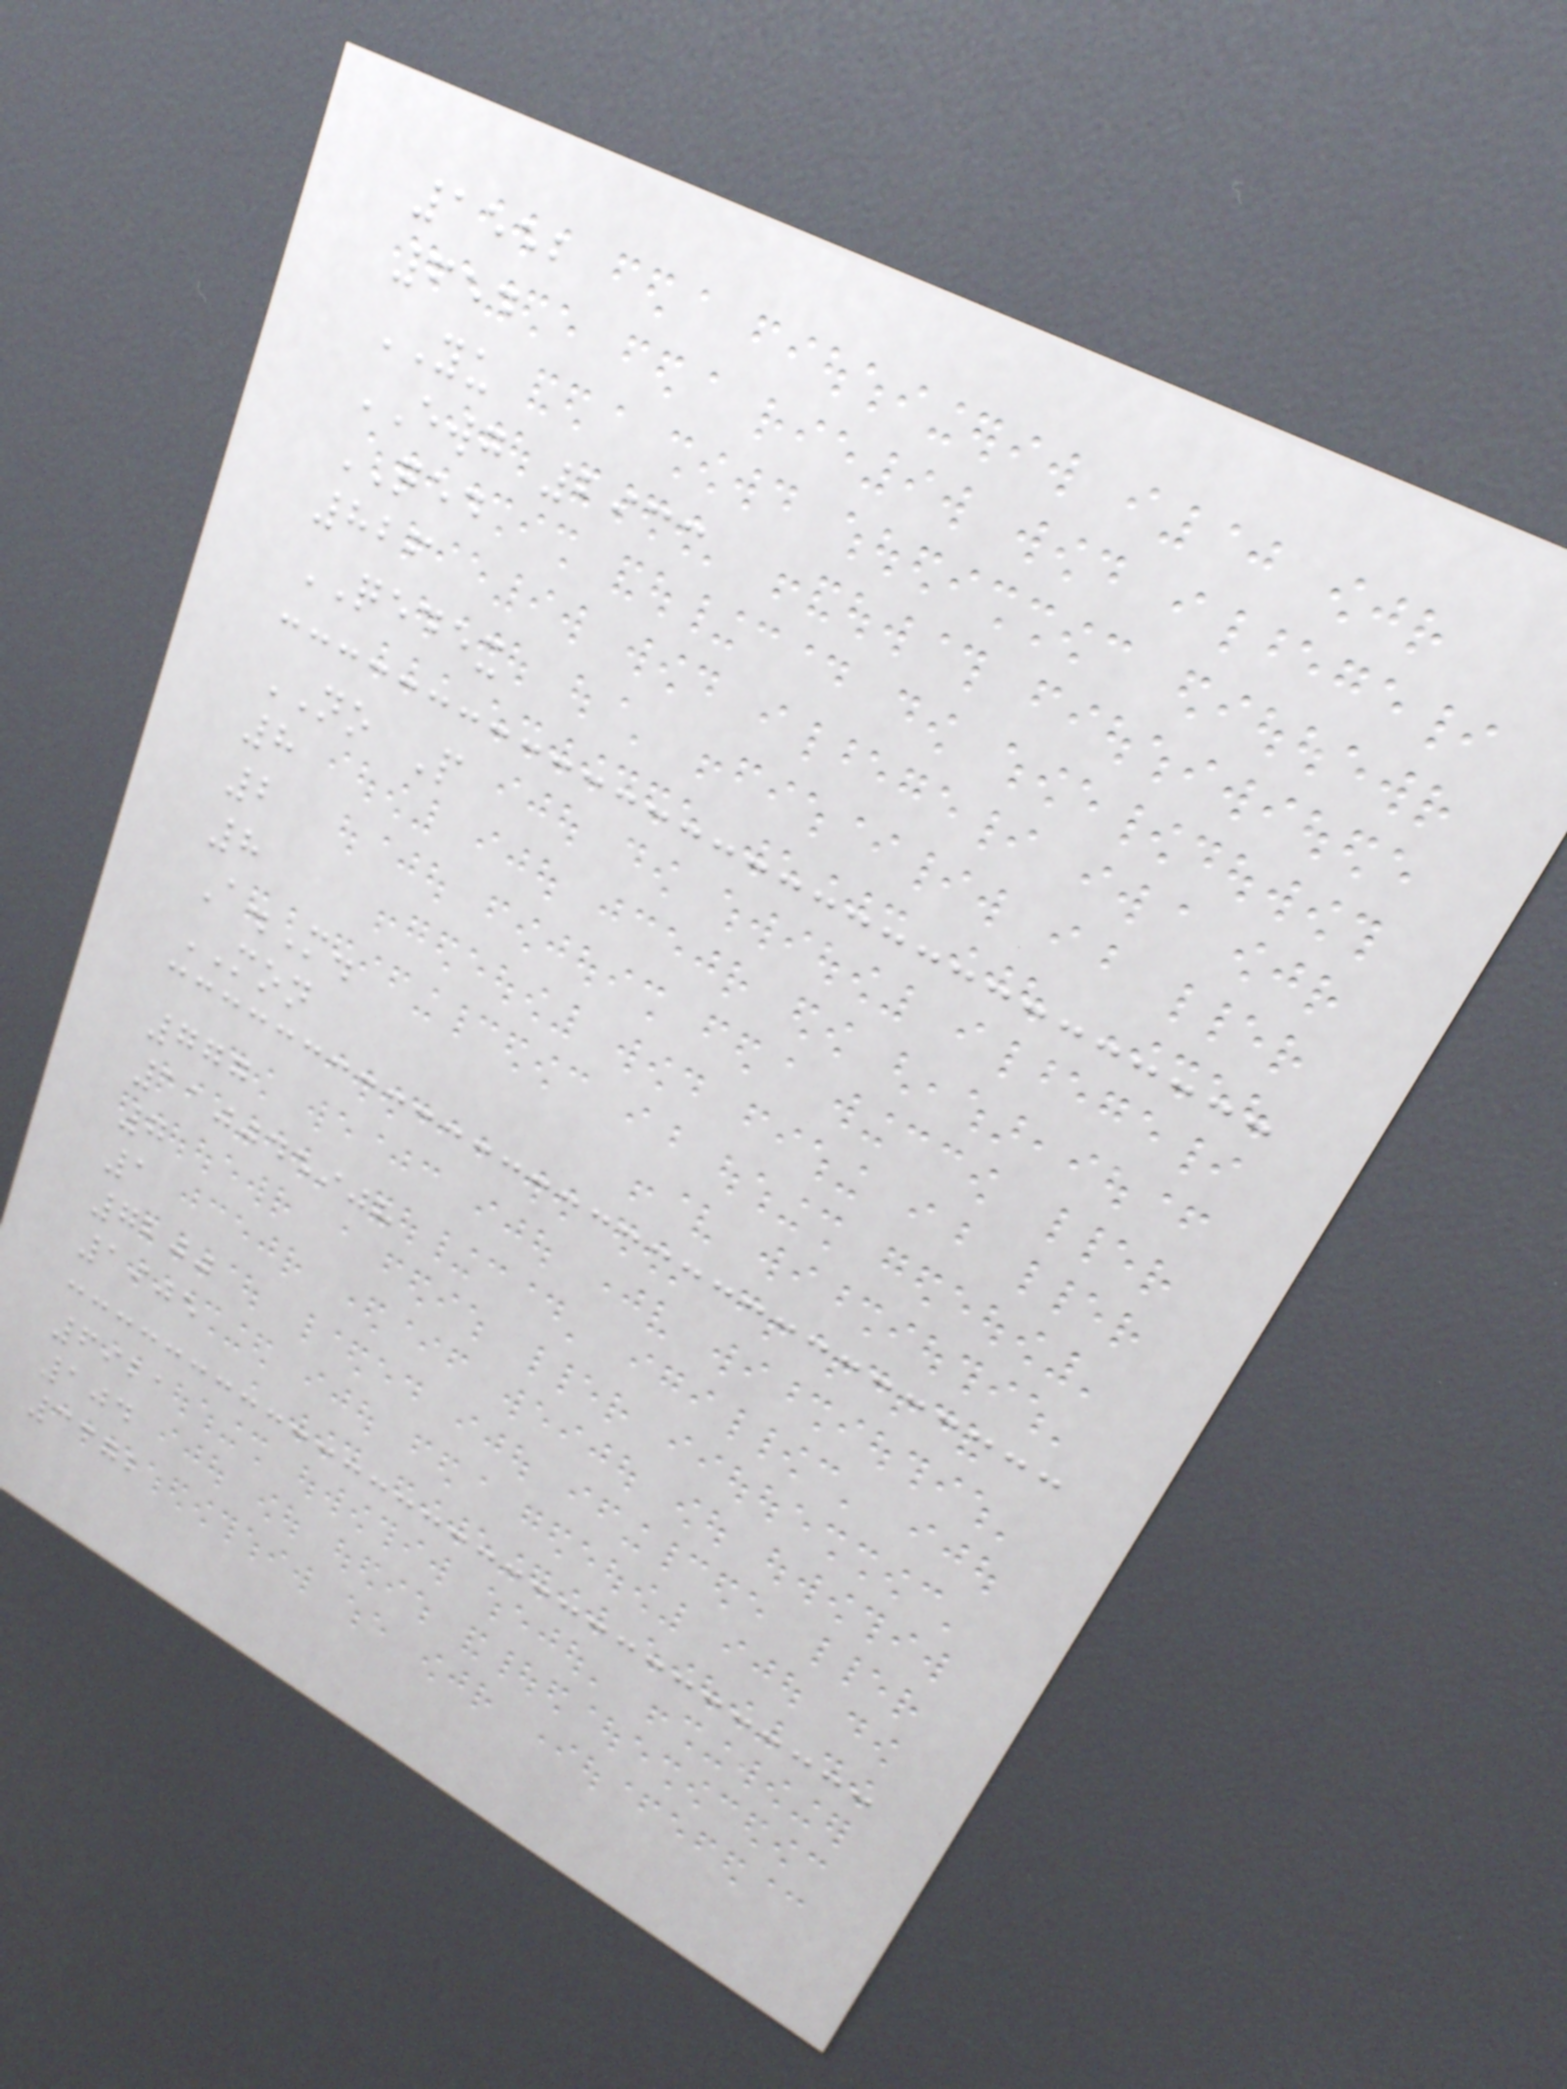1552
654
YU
EWG 2933
QED
826
QEDEX
NO P
8
2
8
A.M.
MON
777
110045908
7
1
7200
1905
6921
104
3372
